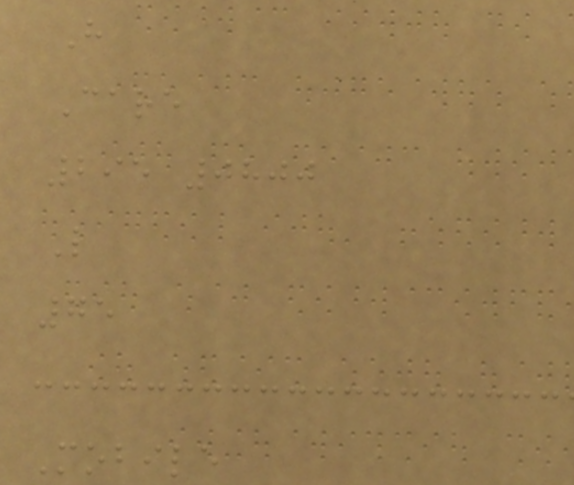H
Care
295 0800
L
75
Mobile
